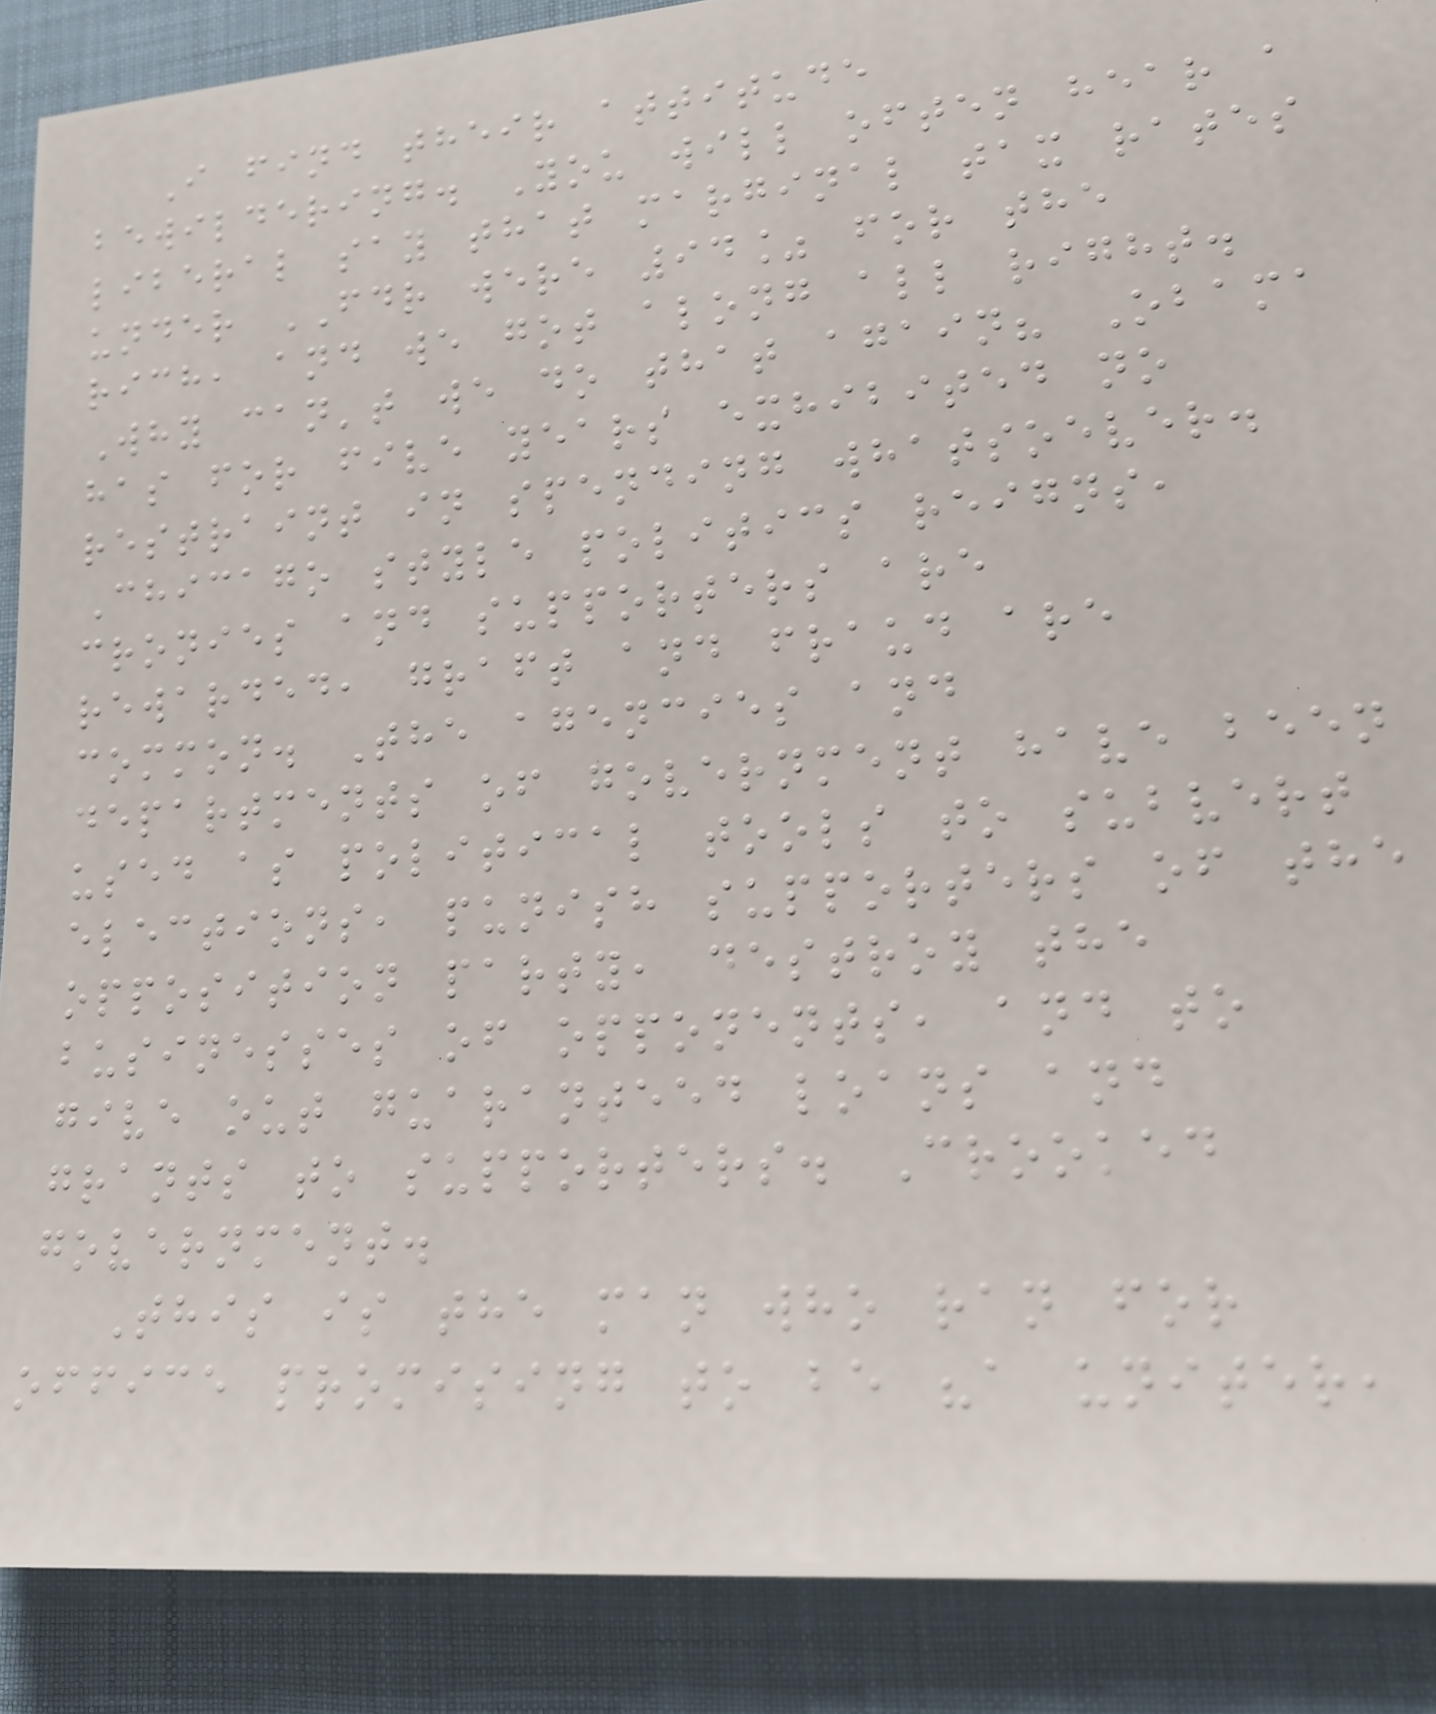I find their attitude
bewildering. You will often hear a
liberal say that marginal tax rates
under FDR were 94% for the
rich, and we got along all right.
Why can't we do that again? Obama
has for five years exhibited no
restraint in spending whatsoever.
Chicago style politics reigns,
cronies and supporters are
rewarded, graft and fraud are
common. The agencies and
departments of government have been
used as political tools to subvert
elections, punish supporters of the
opposition party, destroy the
businesses of opponents, and to
give out guaranteed loans and
grants to supporters. Crooked
government.
This is the man who ran for
office promising to be "a uniter,
